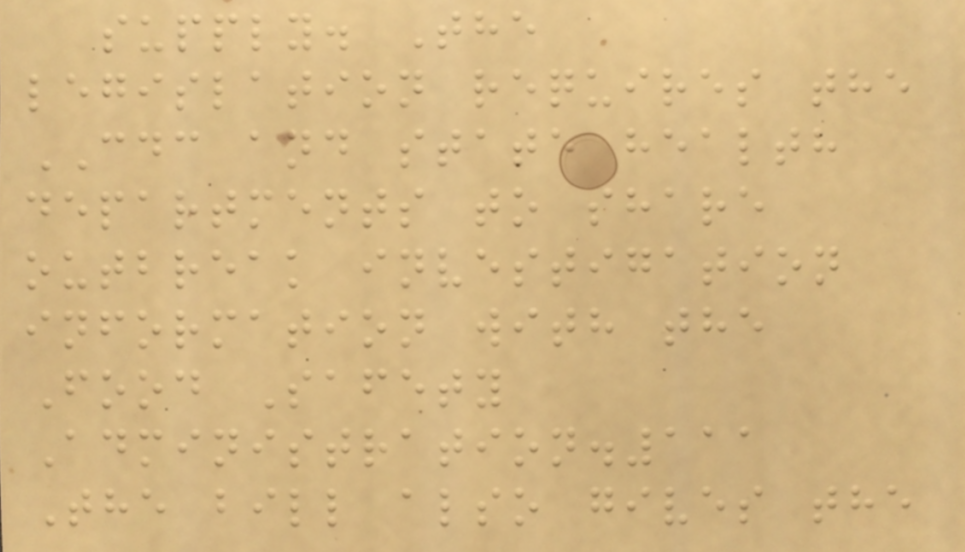supply. The
legislation requires the
CDC and state health
departments to share
outbreak investigation
information with the
Food Safety
Administration.111
The bill also gives the
